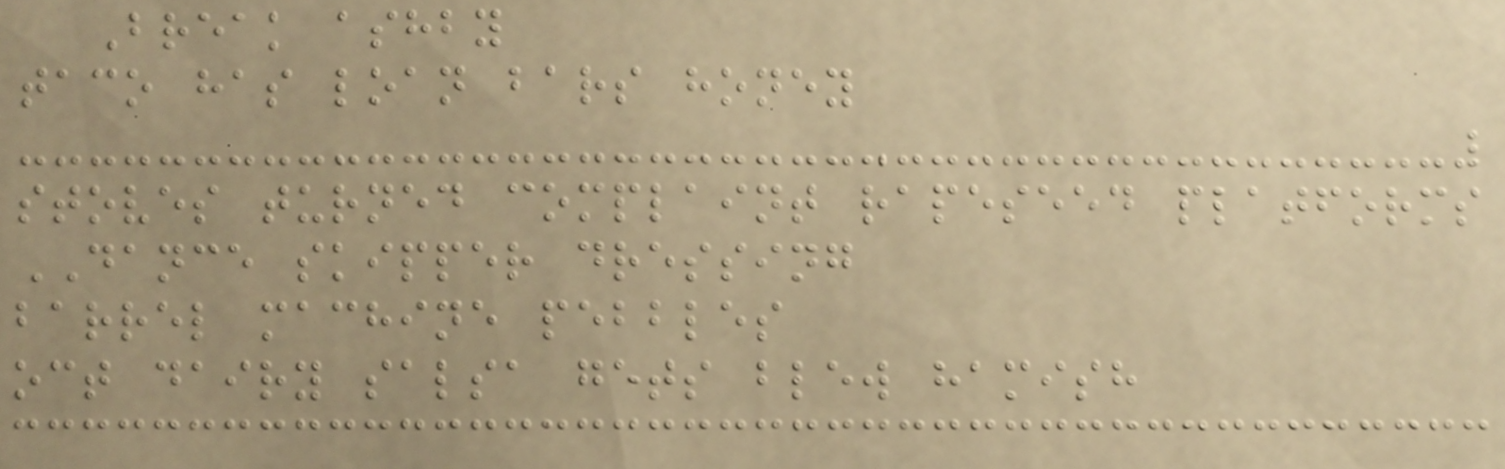Break ashby
taco has loan bars honey
stoves turned complaint rapeseed platforms
DANCE skipper dressing
barrel machine pebbles
oct dairy salsa gets blew hamish
